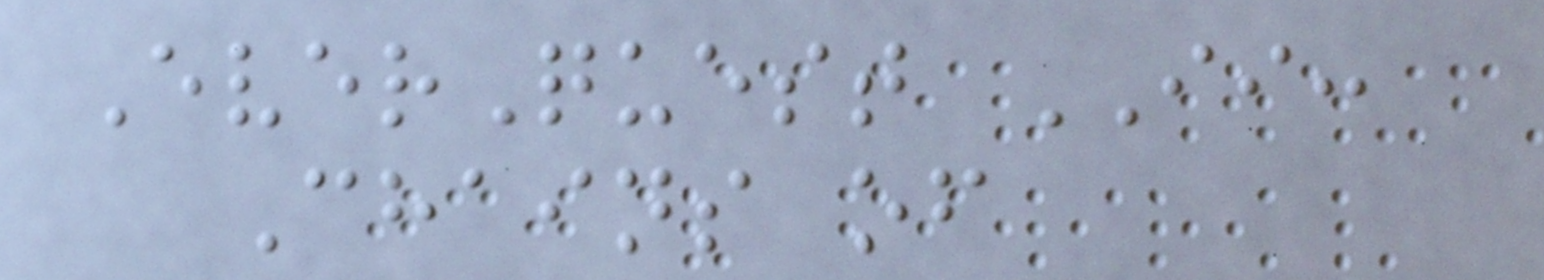EverQuest II:
Chains of
